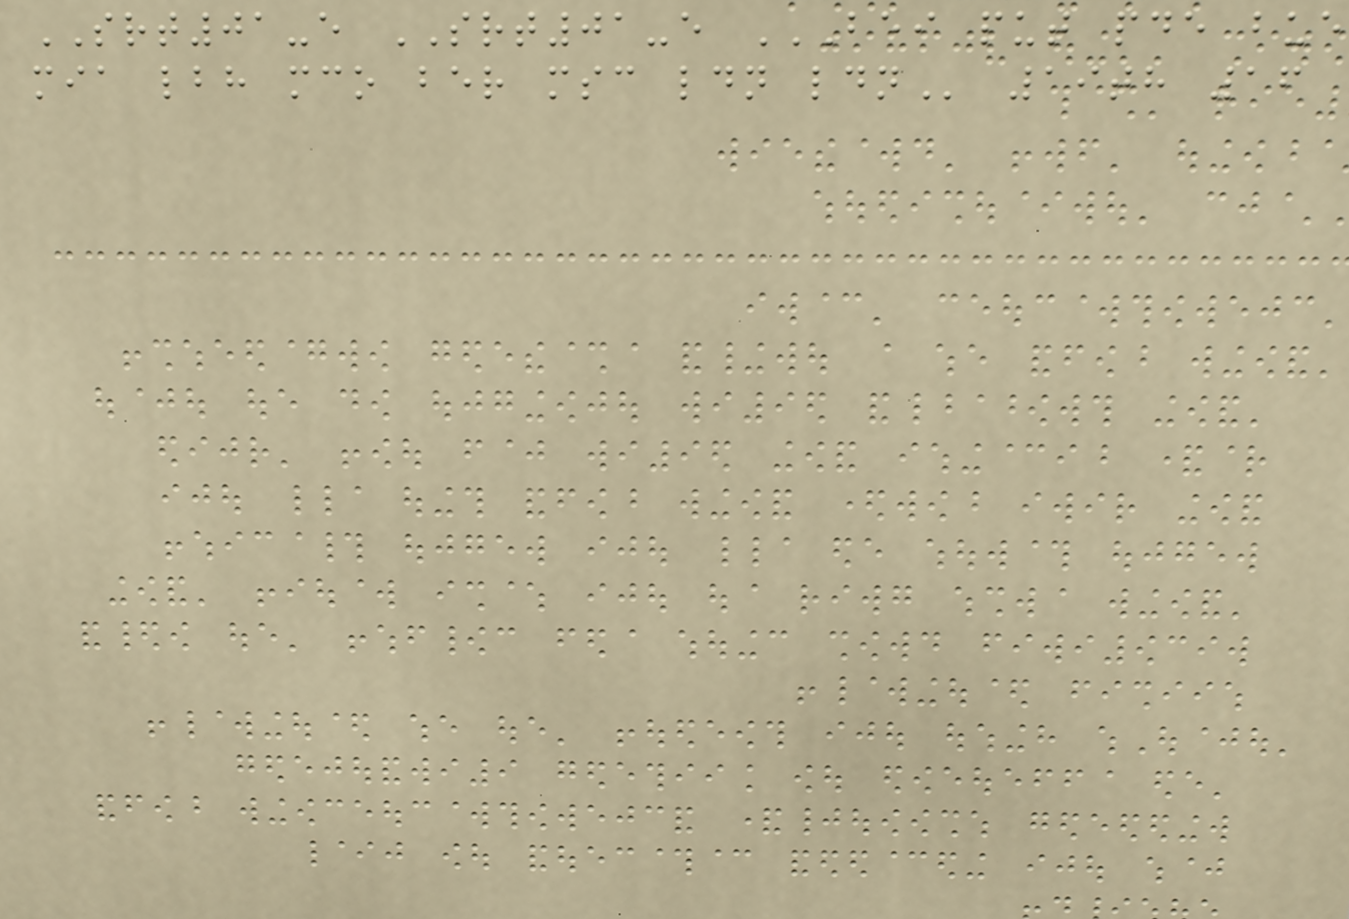SRT01-e SRT01-e BEI PUT PDE BUE
MIA LBH MCO BER MSC LDN LDN 19th 16
